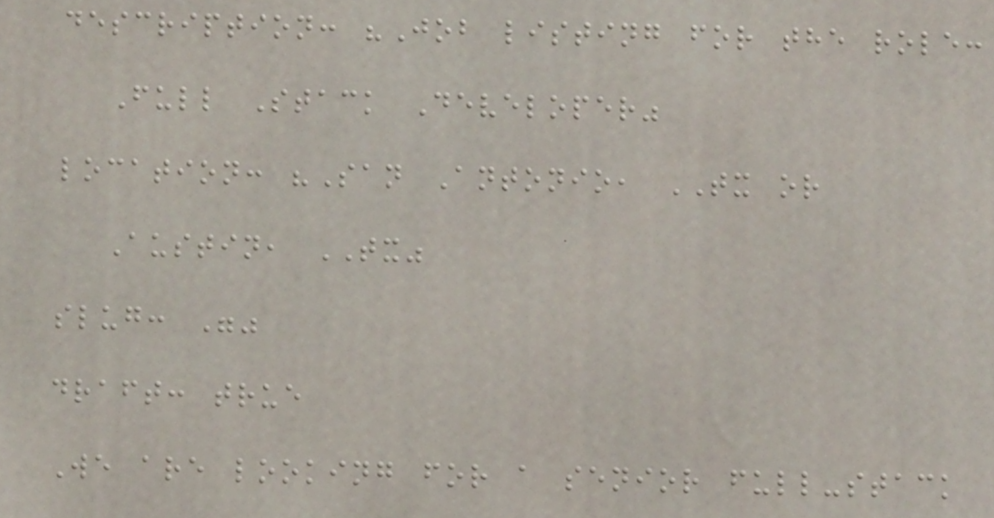description: "Job listing for the role:
Full Stack Developer"
location: "San Antonio, TX or
Austin, TX"
slug: ""
draft: true
We are looking for a senior full-stack
